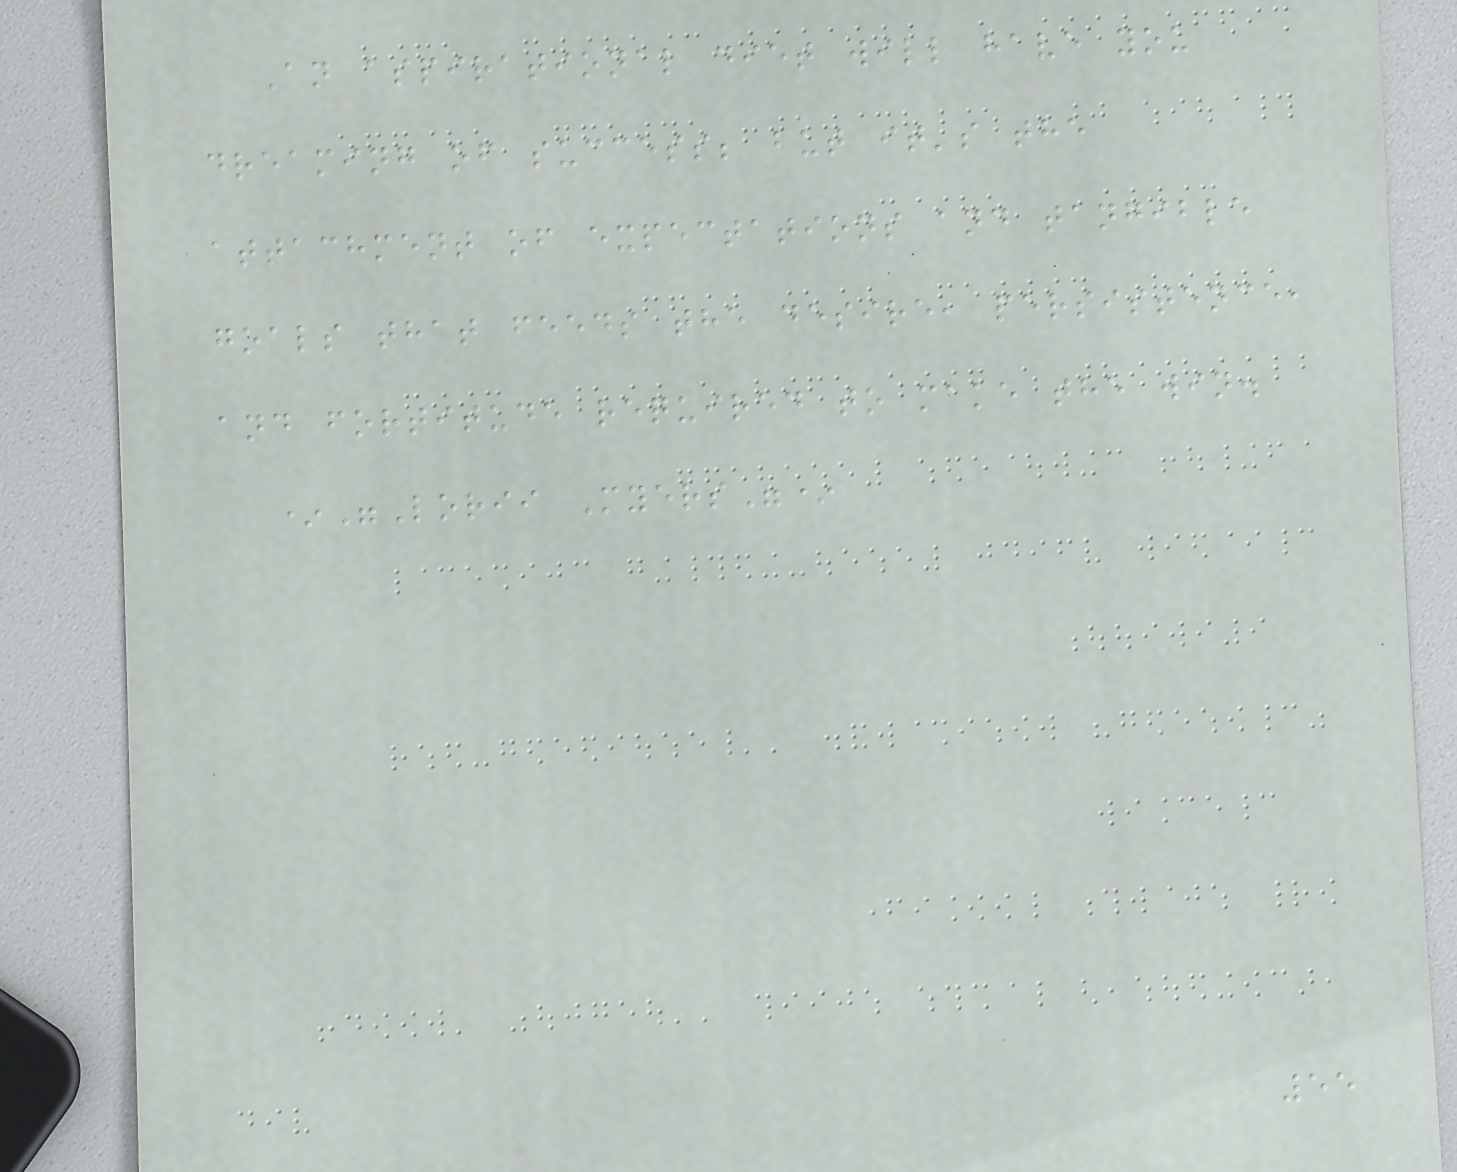An aspirational diet will have you
dreaming of success; but it's the
attachment of expectations and tangible
goals that feeds the desire, persistence,
and fortitude required to make the win.
*"Lorii Myers"*
55
